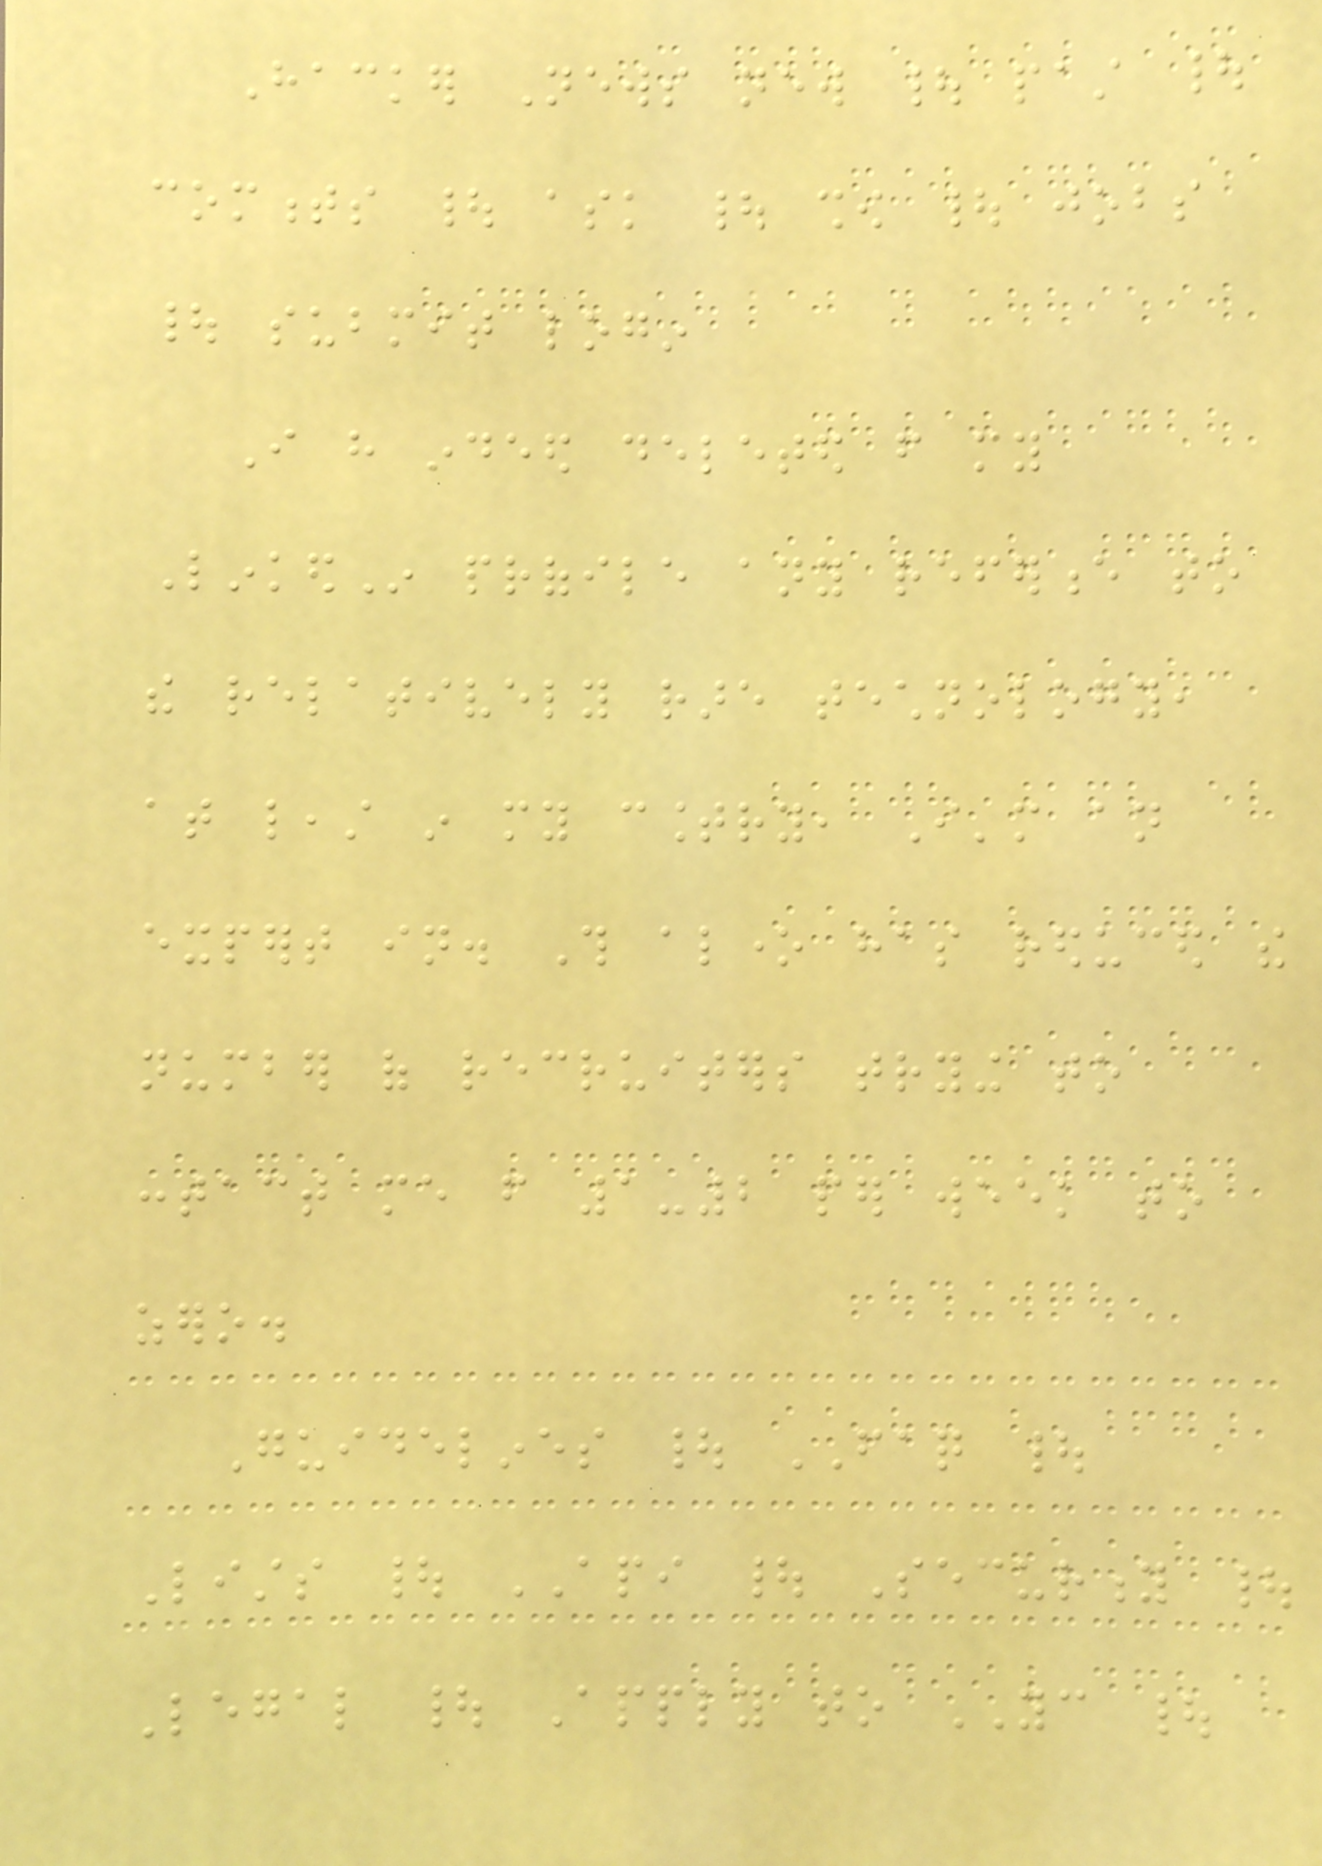Hacker News new | past |
comments | ask | show | jobs
| submit login
I have indeed deleted from my
LinkedIn profile any reference to
the relatively rare technology,
at least in my country, I'm an
expert in. This alone has reduced the
number of recruiters trying to
contact me from 1-2 per week to
zero.
Guidelines | FAQ |
Lists | API | Security |
Legal | Apply to YC |
